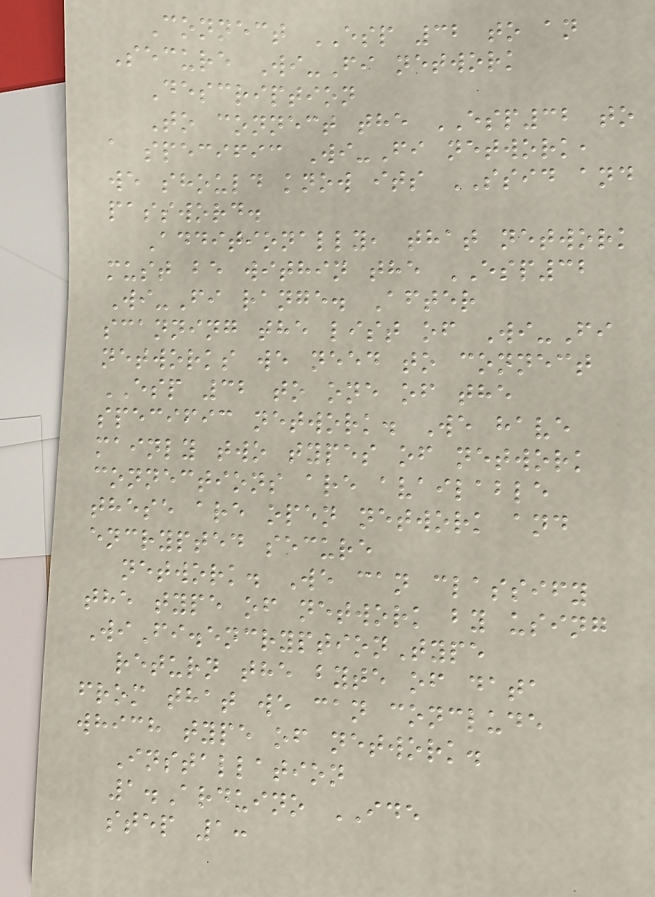Connect ESP 32 to an
Secure Wi-Fi network
Description
To connect the ESP32 to
a specific Wi-Fi network,
we should know its SSID and
password.
Additionally, that network
must be within the ESP32
Wi-Fi range. After
scanning the list of Wi-Fi
networks we need to connect
ESP 32 to one of the
specific network. We have
mainly two types of network
connections are available
these are open network and
encrypted secure
network. We can classify
the type of network by using
WiFi.encryptionType
return the byte of data
from that we can conclude
which type of network.
Installation
1.Arduino IDE
step 1:
